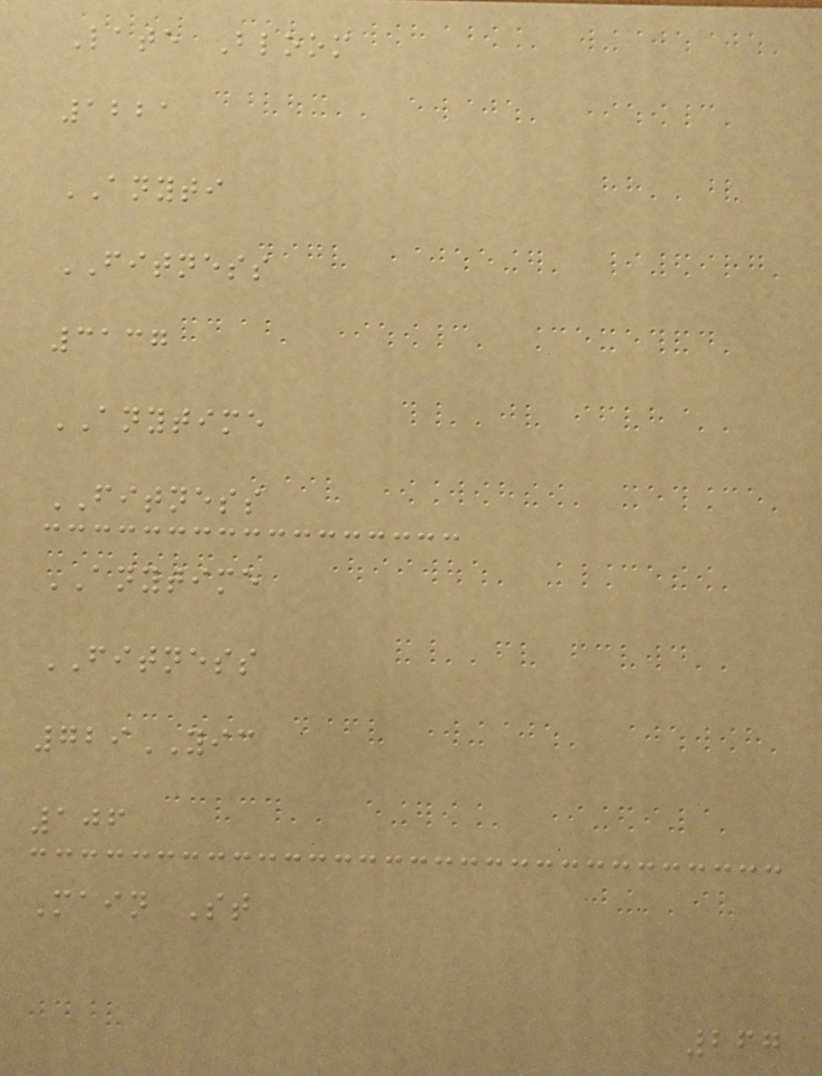Late Bloom
1221
ANYTI
FITNESS
3137
ANYTIME
FITNESS
ANYTIME
FITNESS
729YIC
106
Main St
267
